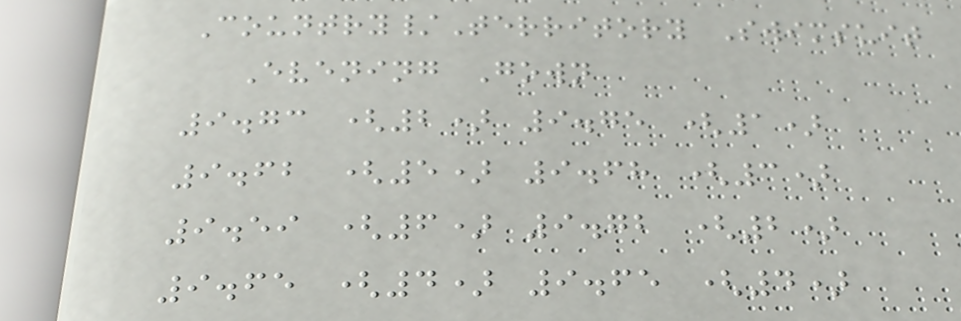Country/Territory Swimsuit
Evening Gown
9.73 (2) 9.75 (1)
9.62 (5) 9.68 (3)
9.59 (6) 9.72 (2)
9.65 (4) 9.65 (4)
